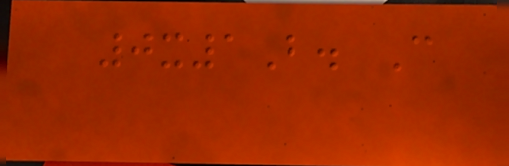0x1B. C
